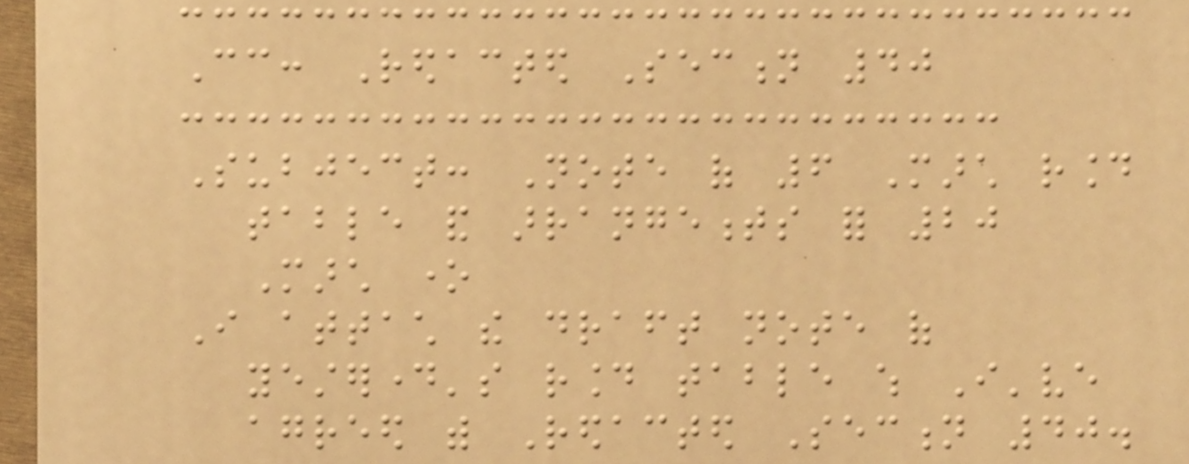Cc: Redacted Section 40
Subject: Note of 6 March round
table and arrangements for 20
March one
I attach the draft note of
yesterday's round table which I've
agreed with Redacted Section 40.
